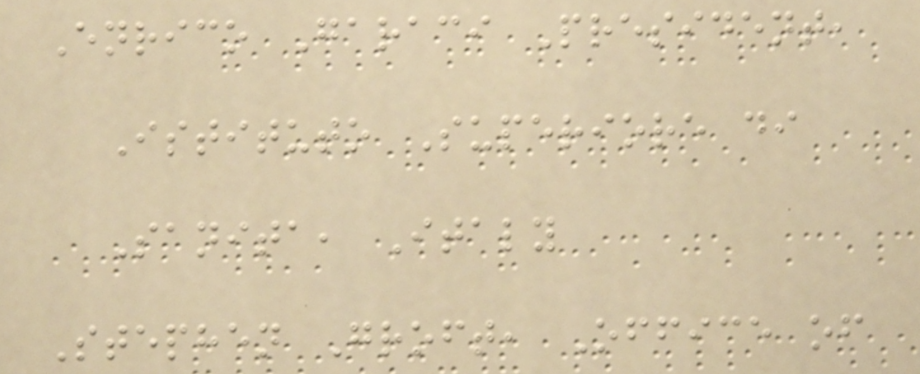Enrico Garaci President,
Istituto Superiore di
Sanita, Italy
Stephen Groft, Office of
